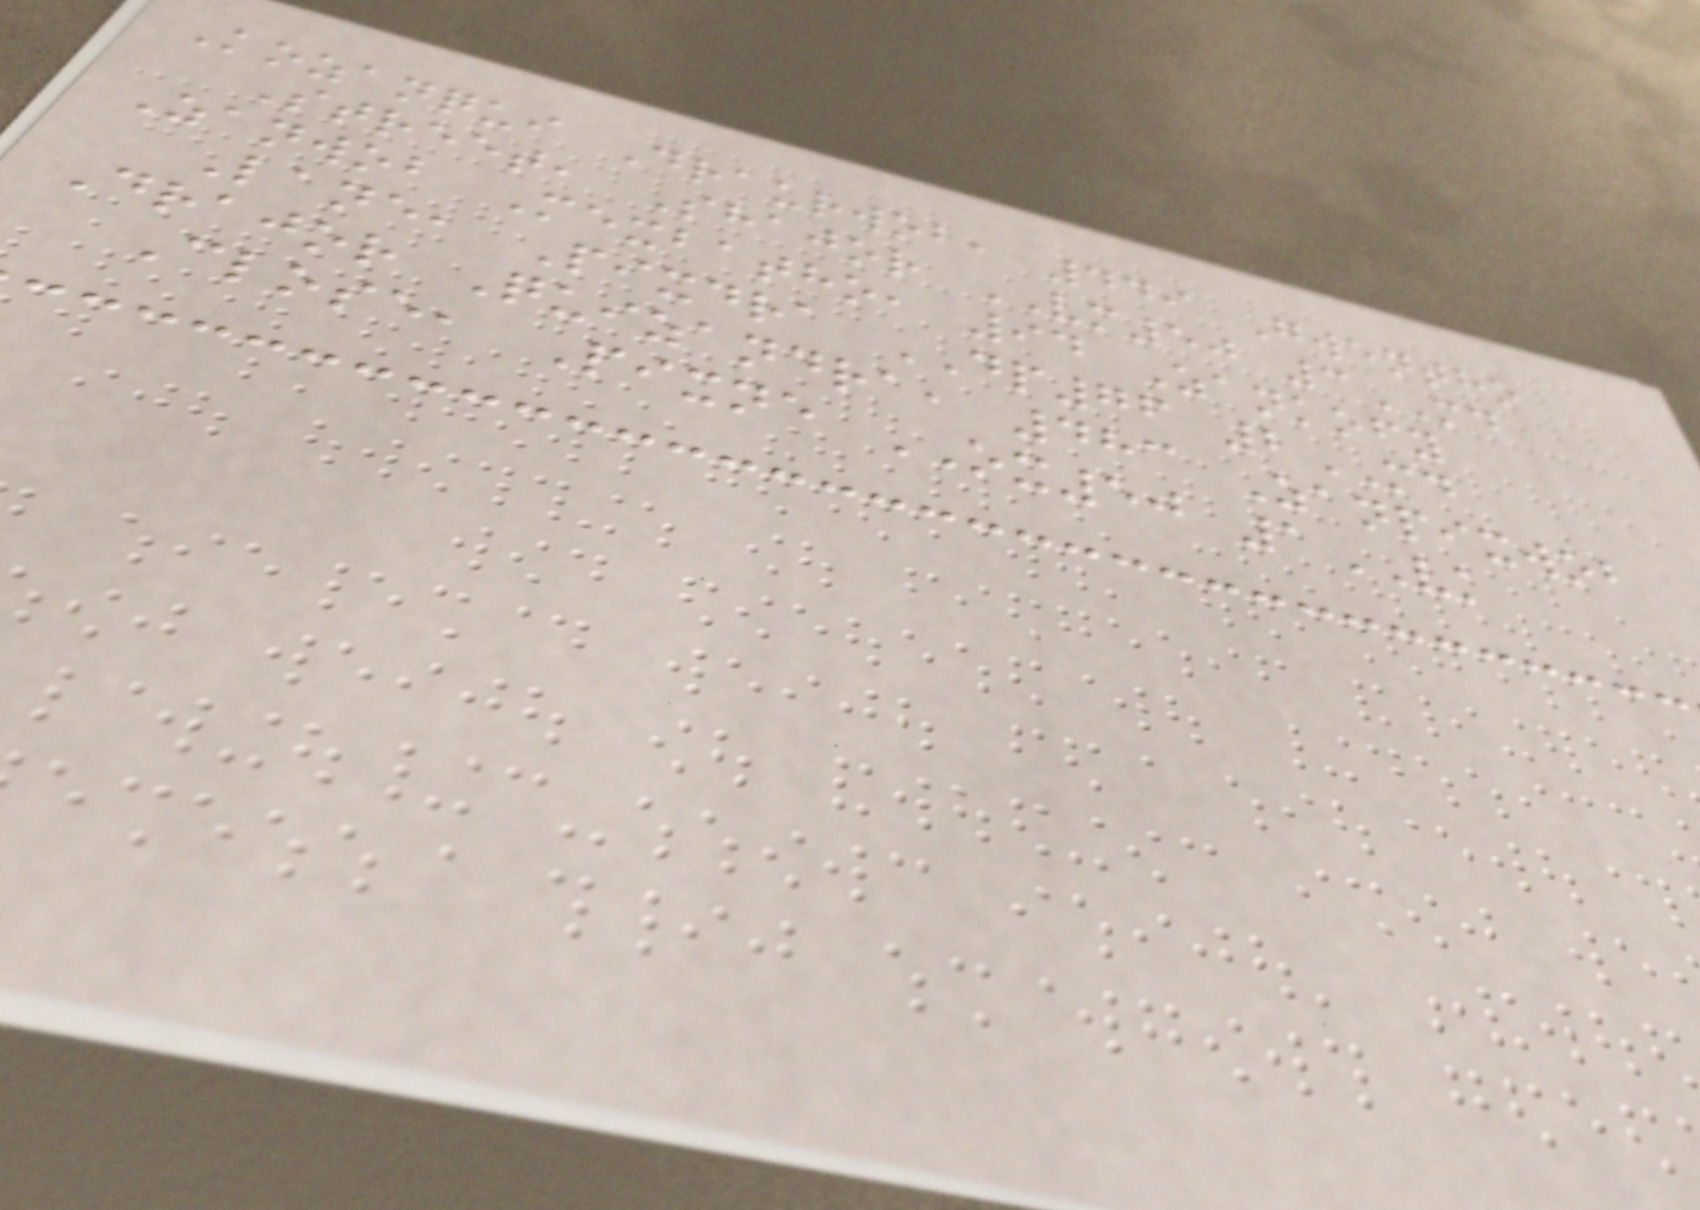Kozanqui Draurwob, 449 Gwentho
Street, Shajor VM50 3MD
Zanwob Mexbatho, 94 Zankofy
Lane, Pixdra DP76 2MD
Drajor Quizandra, 483 Zanpixwob
Close, Pixne OX50 1VK
